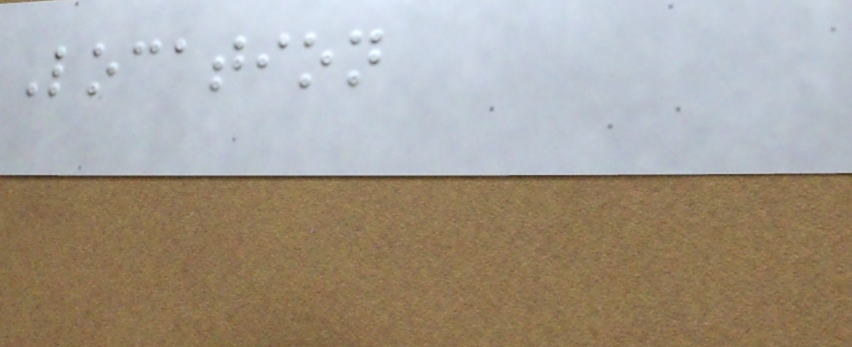Location
